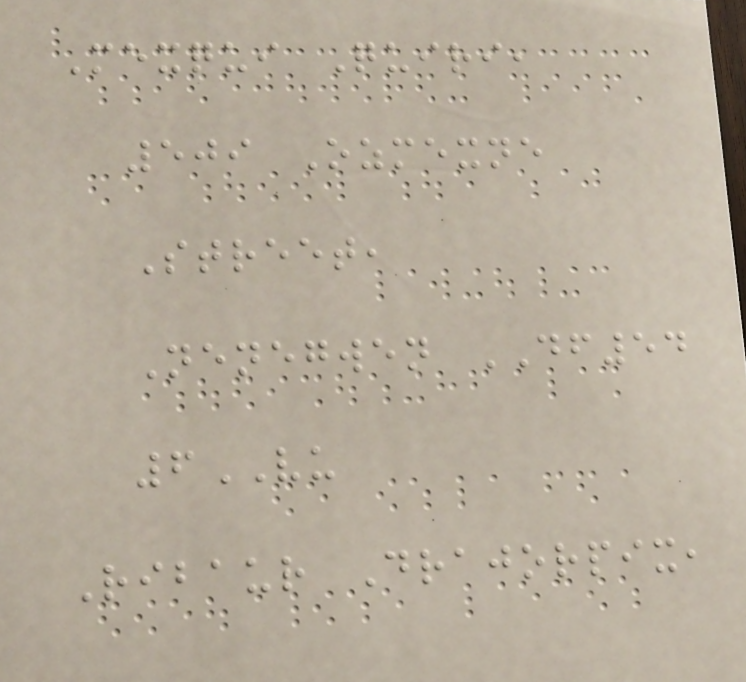Mexqui Quiri,
509 Ozmexne
Street,
Nenegwen DF54
6VU
Ribaur Drajorpix,
